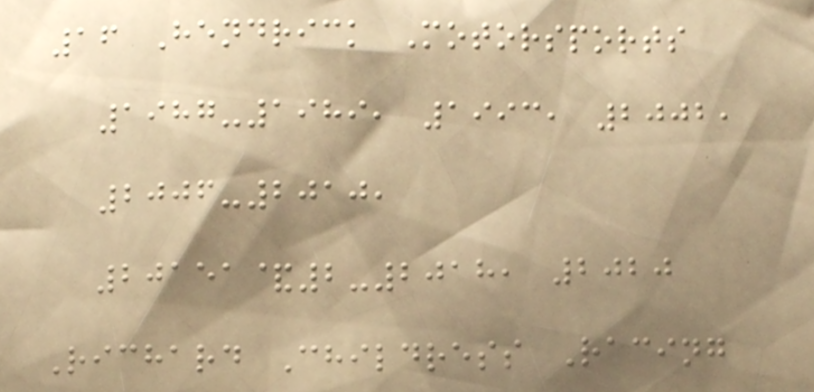16 Hendrick Motorsports
1987-1989, 1993, 2002,
2006-2010,
20151&2-2018, 2020
Richard Childress Racing
